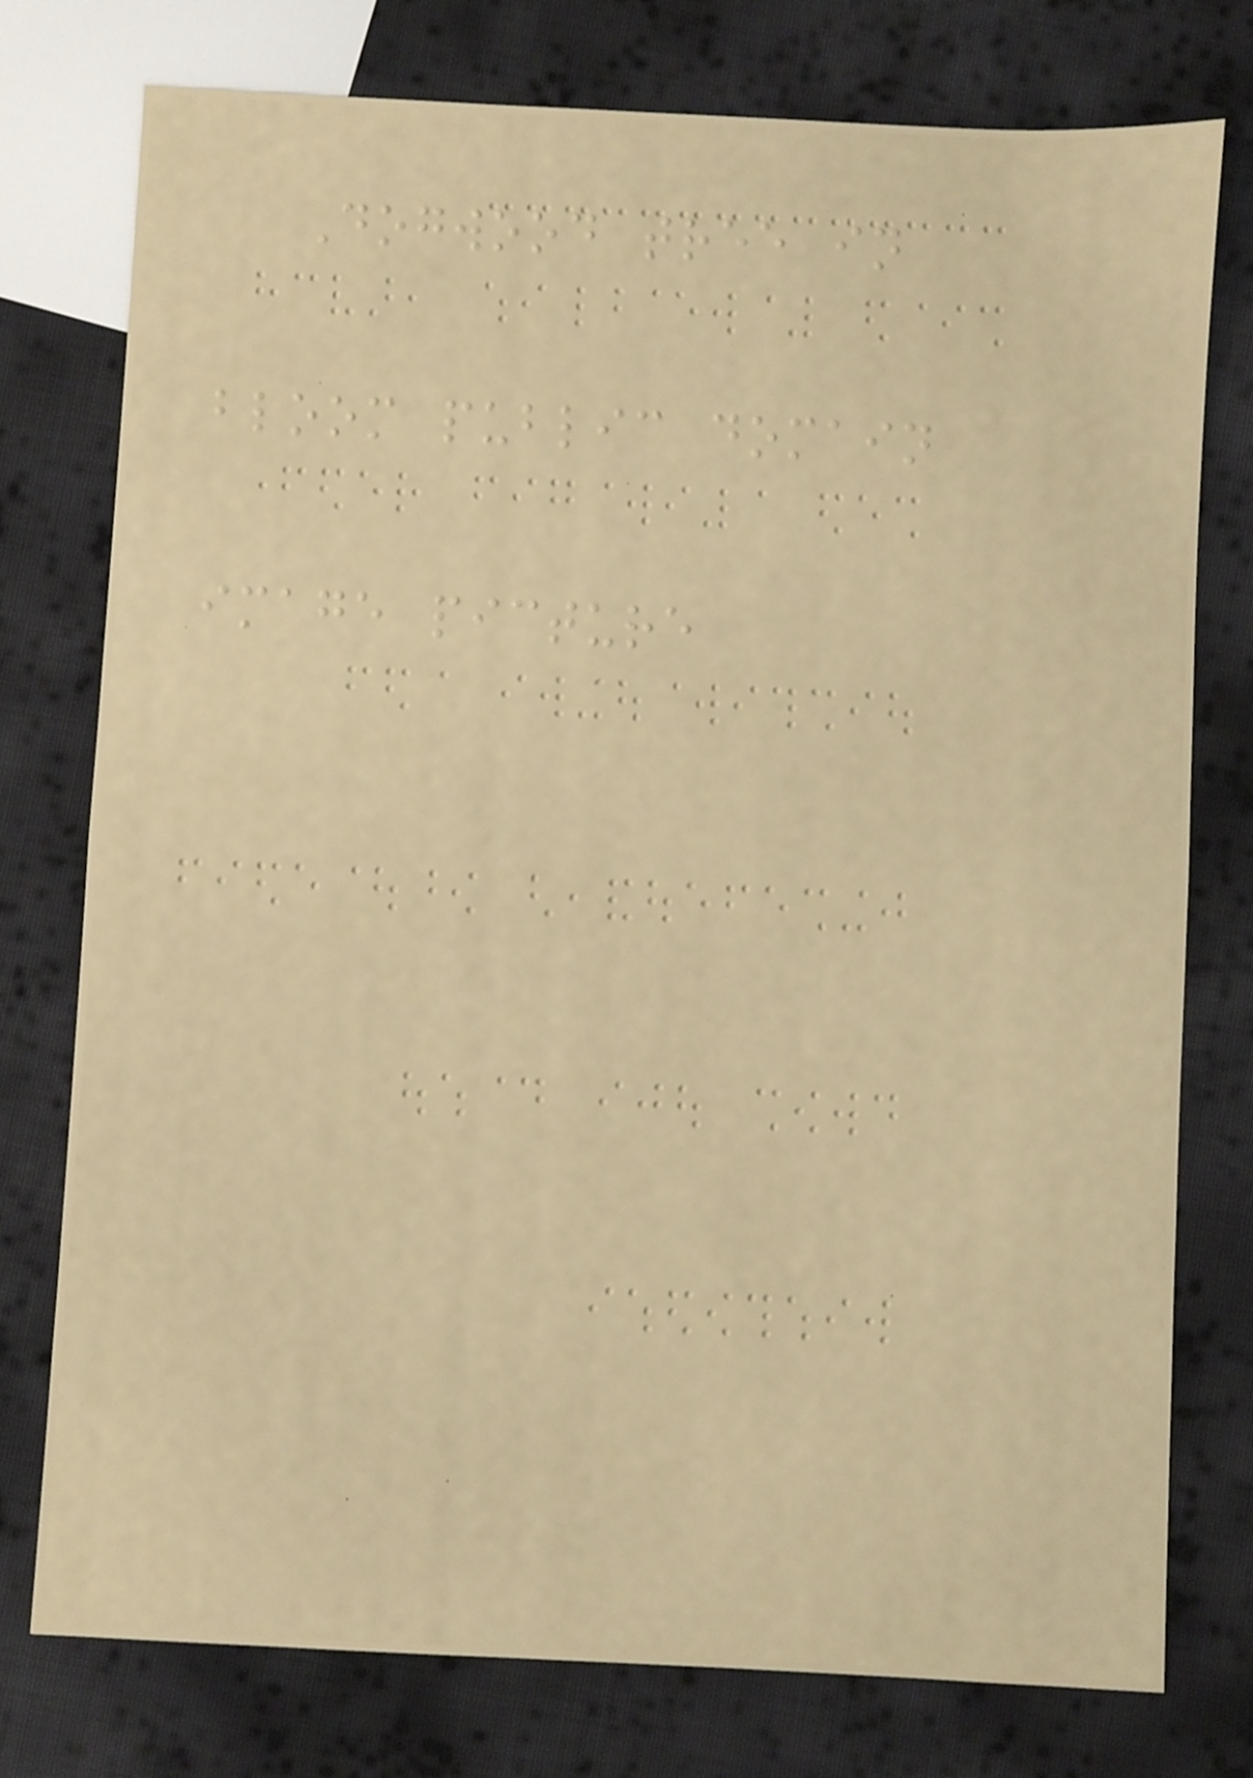Dogwood tree in
bloom public domain
image picture
